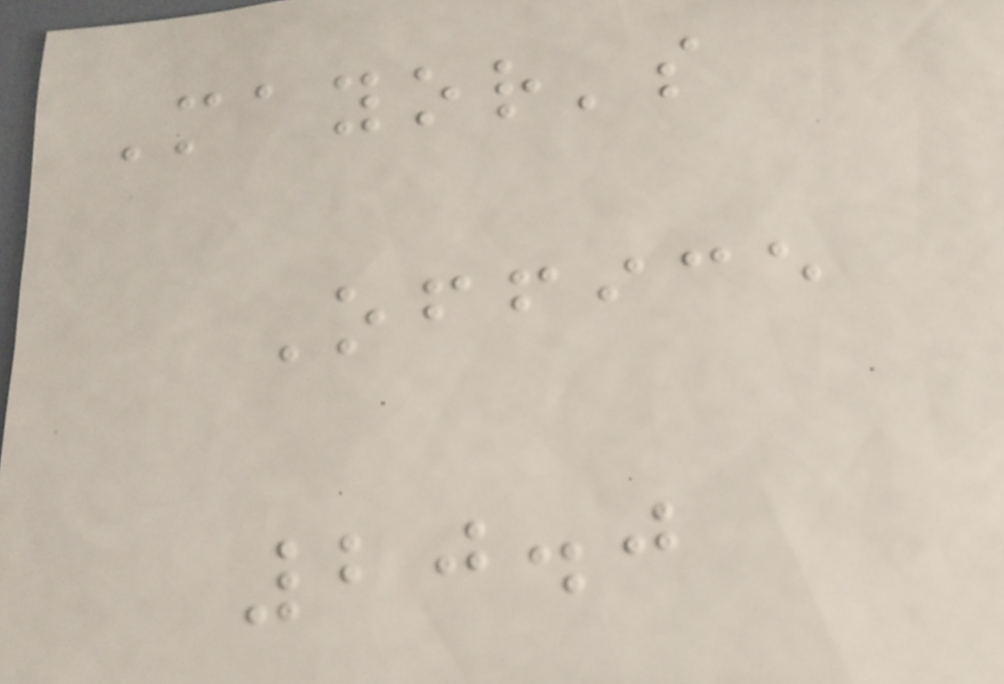Mayor's
Office
20.0
